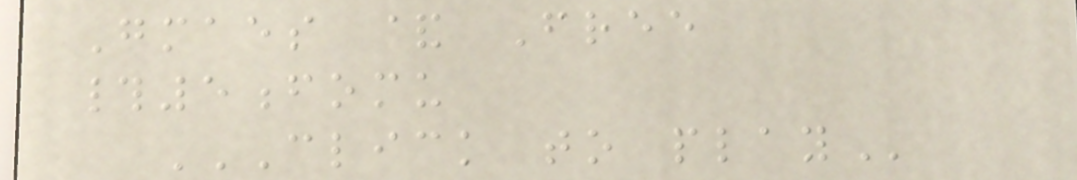Gmaes & Free
#5fomu
CLICK TO PLAY
